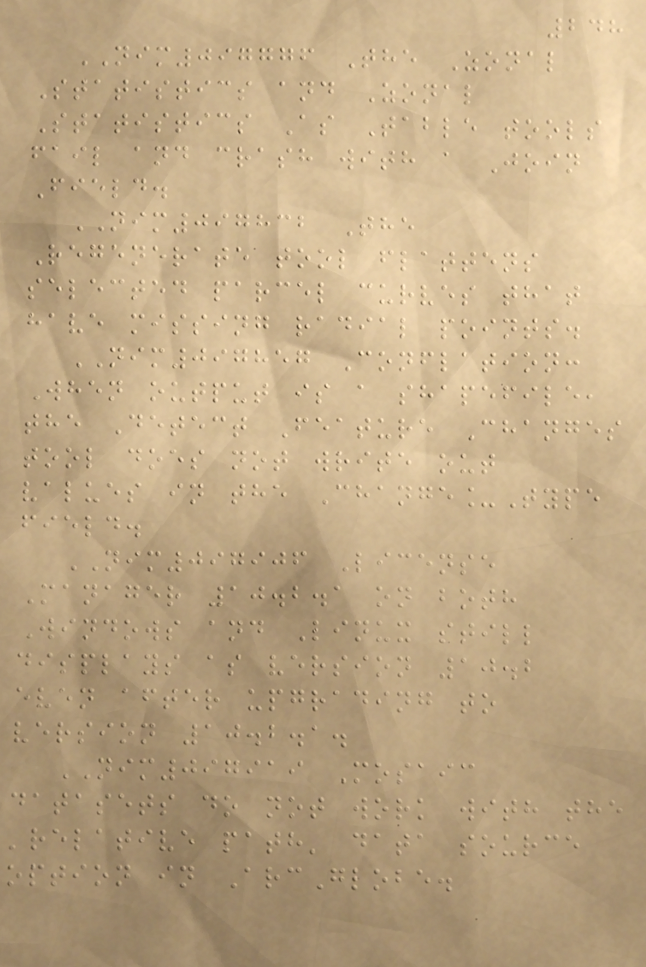248
NIM097776 The Zonal
Statistics and Zonal
Statistics As Table tools
fail and crash with a Join
Field.
NIM097832 The
Regenerate tool flattens
selected parcel curves that
have missing radial points.
NIM097857 Conflation:
When output is a shapefile,
the Detect Feature Changes
tool does not write out
values in the Change_Type
field.
NIM097906 License
Manager 10.2.1 on both
Windows and Linux still
displays as version 10.2
even after upgrading to
version 10.2.1.
NIM097919 Mosaic
datasets do not work with the
'relative path' data source
option in ArcGlobe.
